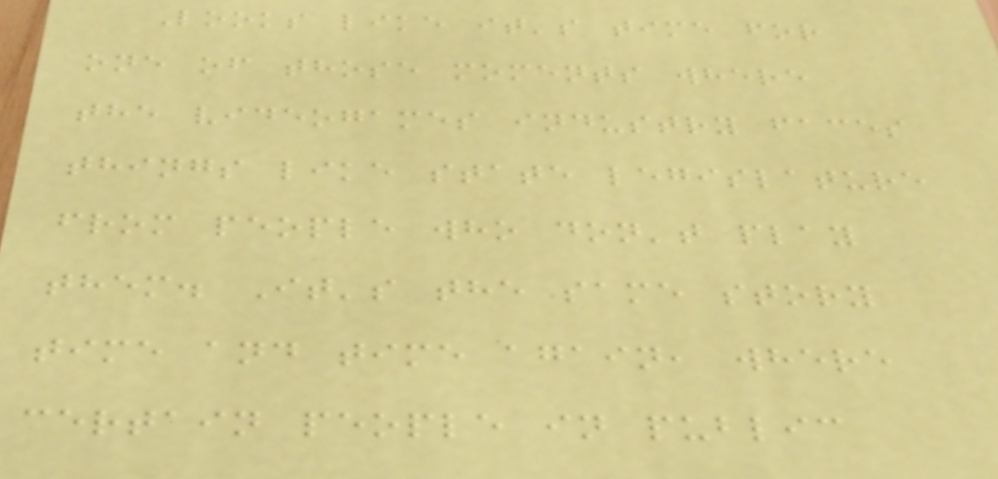Looks like it's time for
one of those moments where
the videogames industry faces
things like state legislature
from people who don't play
them. It's the same story
time and time again, where
certain people in public
